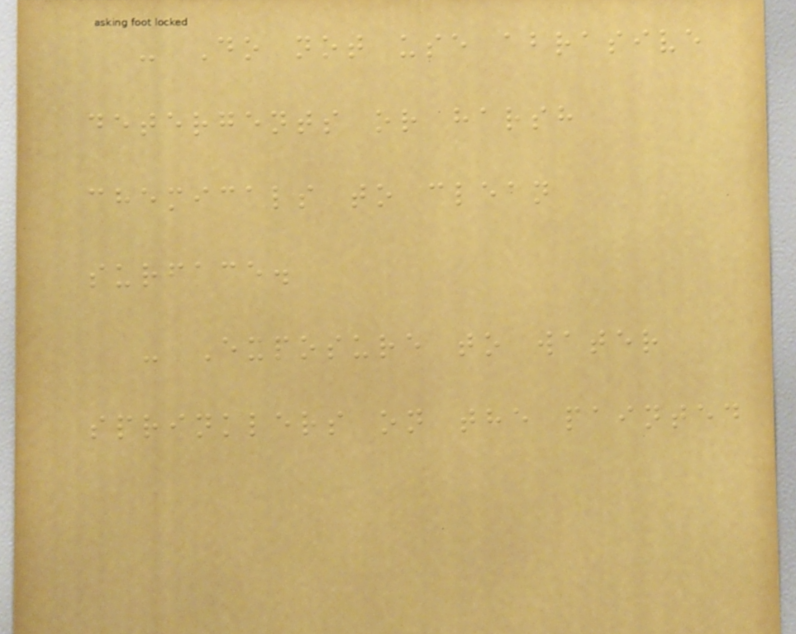- Do not use abrasive
detergents or harsh
chemicals to clean
surface.
- Exposure to water
sprinklers on the painted
